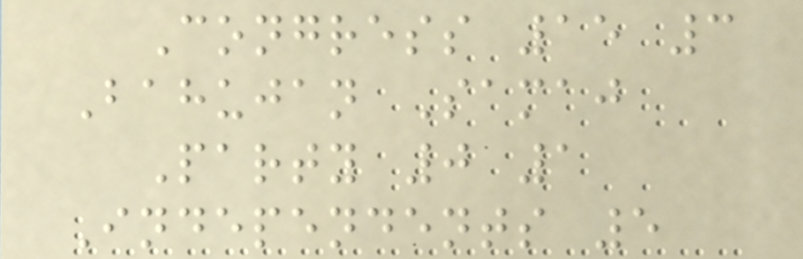Congress 15 3
Bahujan Samaj
Party 0 1
Independents 5
